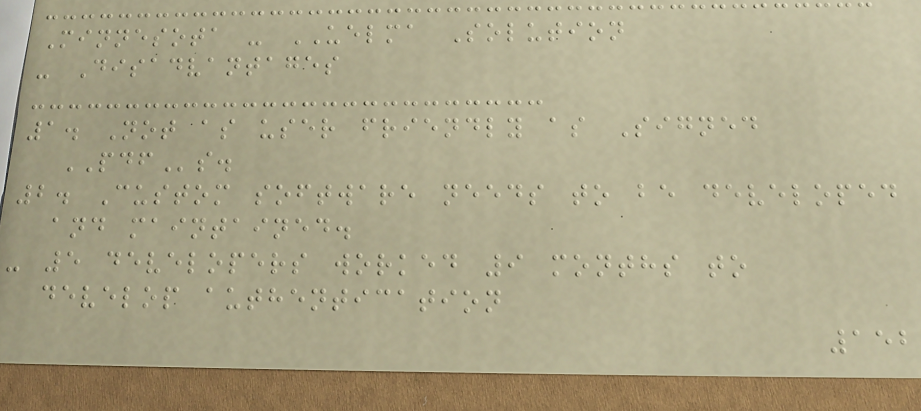Minnesota - UELMA Solution
- Disadvantages
1. Not as user friendly as Signed
PDFs.
2. Custom software needs to be developed
and maintained.
- 5 developers worked 9 months to
develop authentication
152
